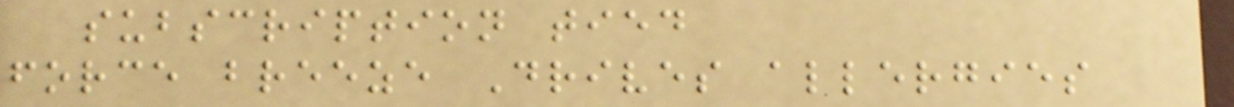subscription tied
force breeze Drives allergies
